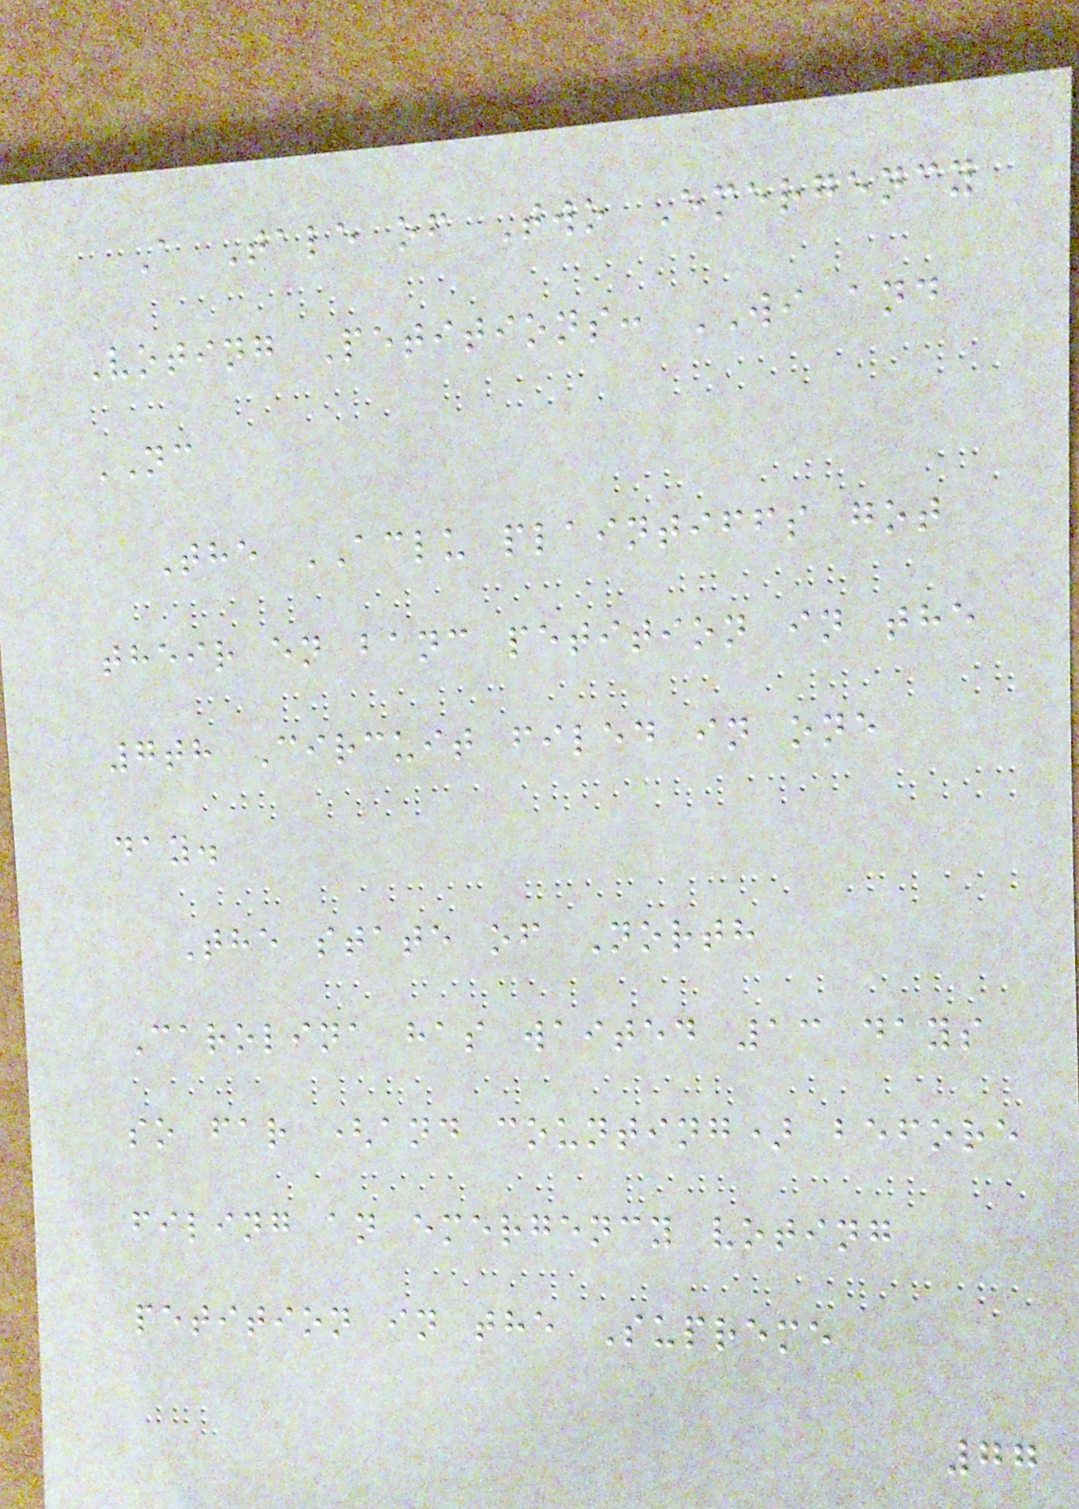A Tale of Two Emergency
Voting Petitions: WI and
NC
The ACLU plaintiffs got
their en banc petition in the
7th Circuit filed in one
day.
The state of North
Carolina has waited 13 days
so far (and counting) before
filing an emergency voting
petition in the Supreme
77
